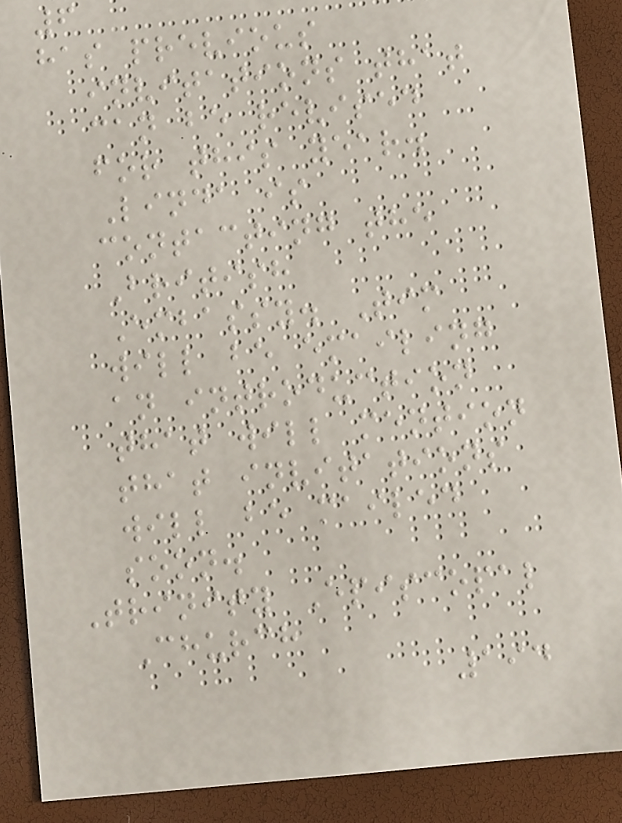6
has previous
invitations that
can be revised
for this year.
Linda is
contacting the
British
Embassy. Tim
will be emailing
an introduction
that will mention
that invitations
will be mailed
soon.
Trinity Episcopal
Church
194
